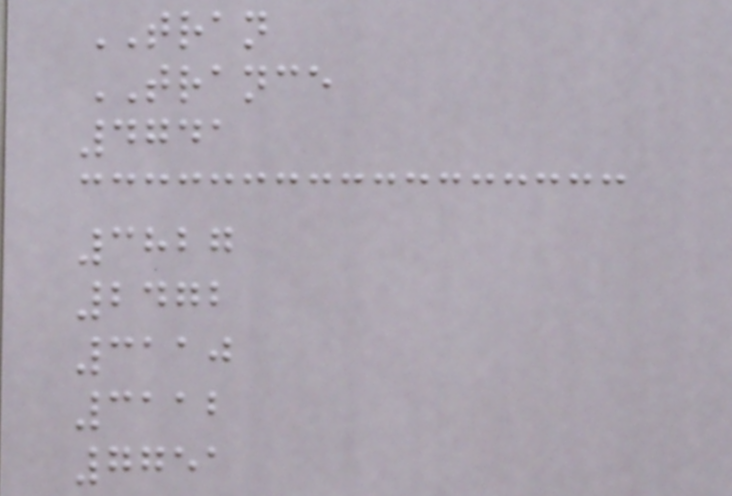TRAN
TRANCE
4741
3827
2472
3110
3112
7751
